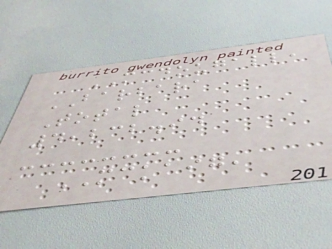MCDOUGALL,
BARBARA
Total
4,232.94
MCKAIG,
